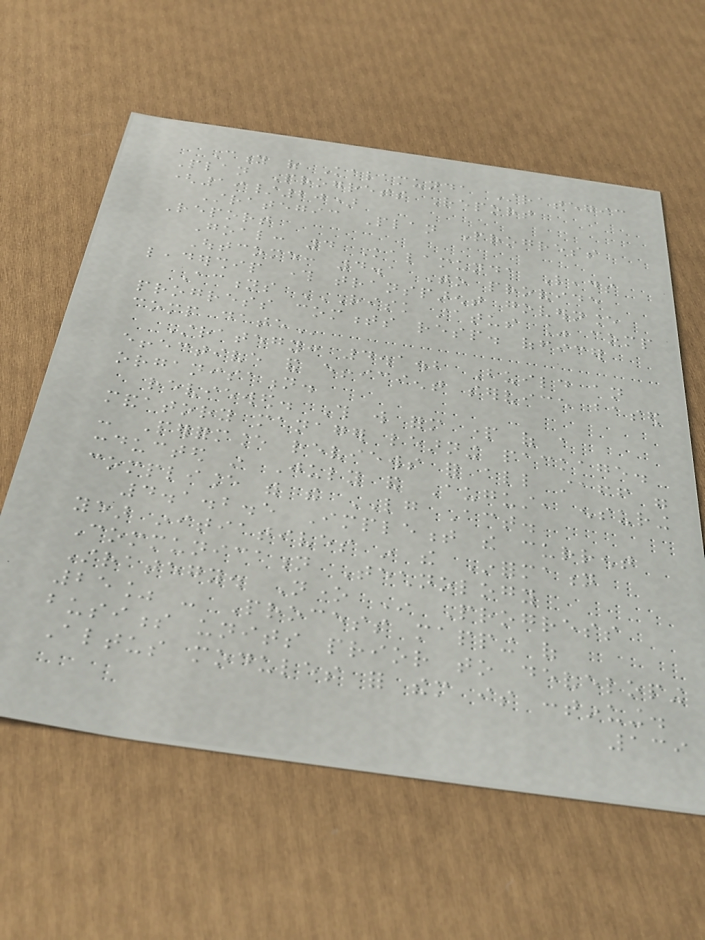City of Kalamunda Strategic
Plan Progress Report
(19/20)
Strategic Plan Progress
Report
Goal: 4 Kalamunda Leads
Outcome: 4.1 To provide
leadership through transparent governance
Actions RISK STATUS % COMP
PROGRESS COMMENTS RESP. OFFICER
COMP DATE
Strategy: 4.1.2 Build an
effective and efficient service based
organisation.
reviewed. This will form part of a
mandatory manager learning package.
- Performance reviews for all staff were
conducted in July and August, ensuring
compliance with the LG Act.
4.1.2.5 Implement the current
year initiatives in the Information
Communication Technology
Strategy. None In Progress
25% - Process mapping of
business units prior to developing
Altus modules for them is continuing.
139
